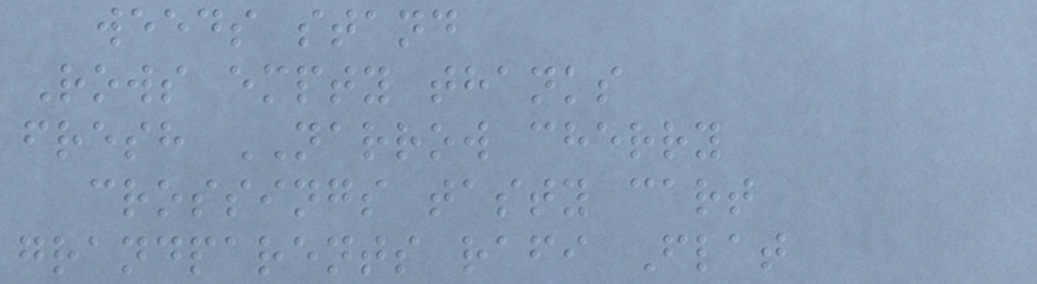weeds stand
Rows empty thanks
fresh NARROW cherry
crossings tasty cart
grandparents rafi Flat
